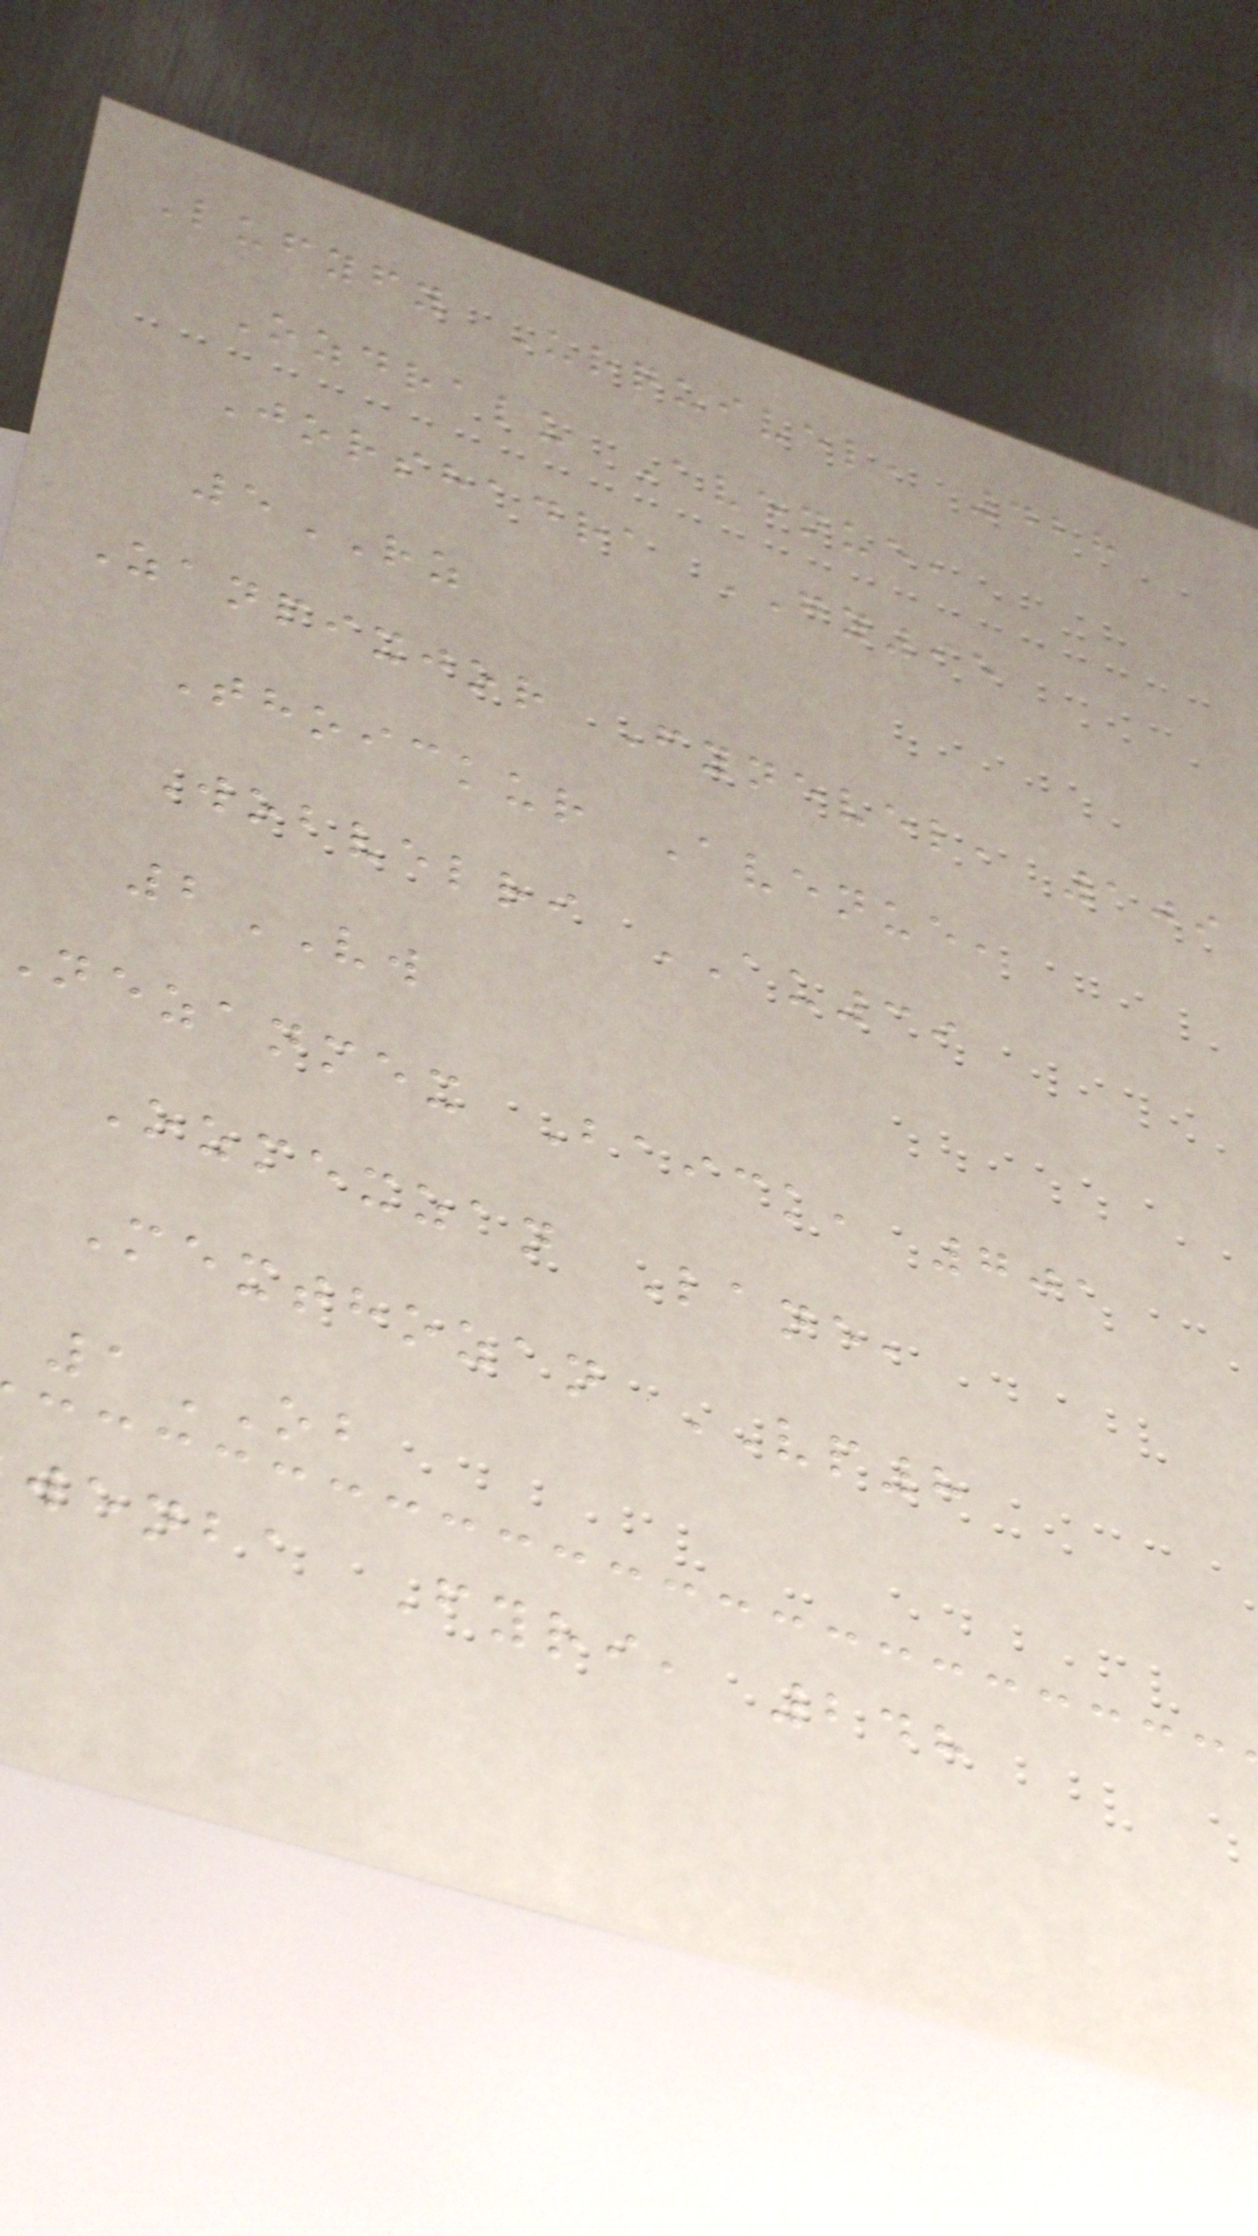Lufyfy Urquivel, 428
Ozdralu Avenue,
Jorshadra GY95
5RZ
Zanpixjor Fynevel, 109
Thoickur Avenue,
Wobvelri AU39
2VW
nezanmex Baick, 701
Ozmexzan Lane,
Mexthozan VP8
1OB
wenba Fyri, 248
